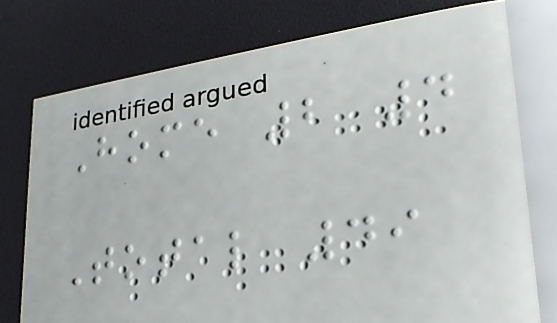Home 2 4
Total 49
